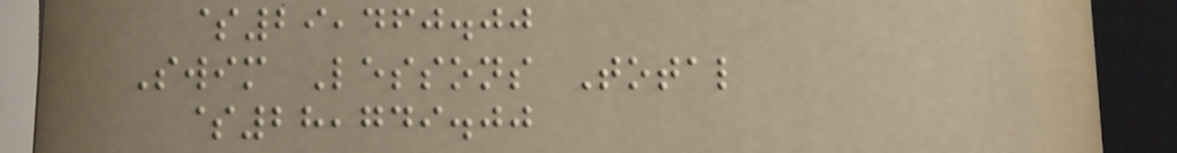$29,460.00
Swim Lessons Total
$28,749.00
